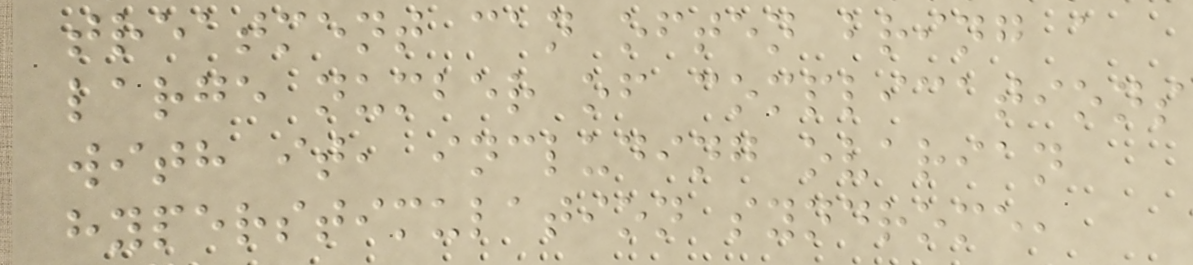treatment can often bring a
large number of complications
with it, including ovarian
hyperstimulation syndrome,
